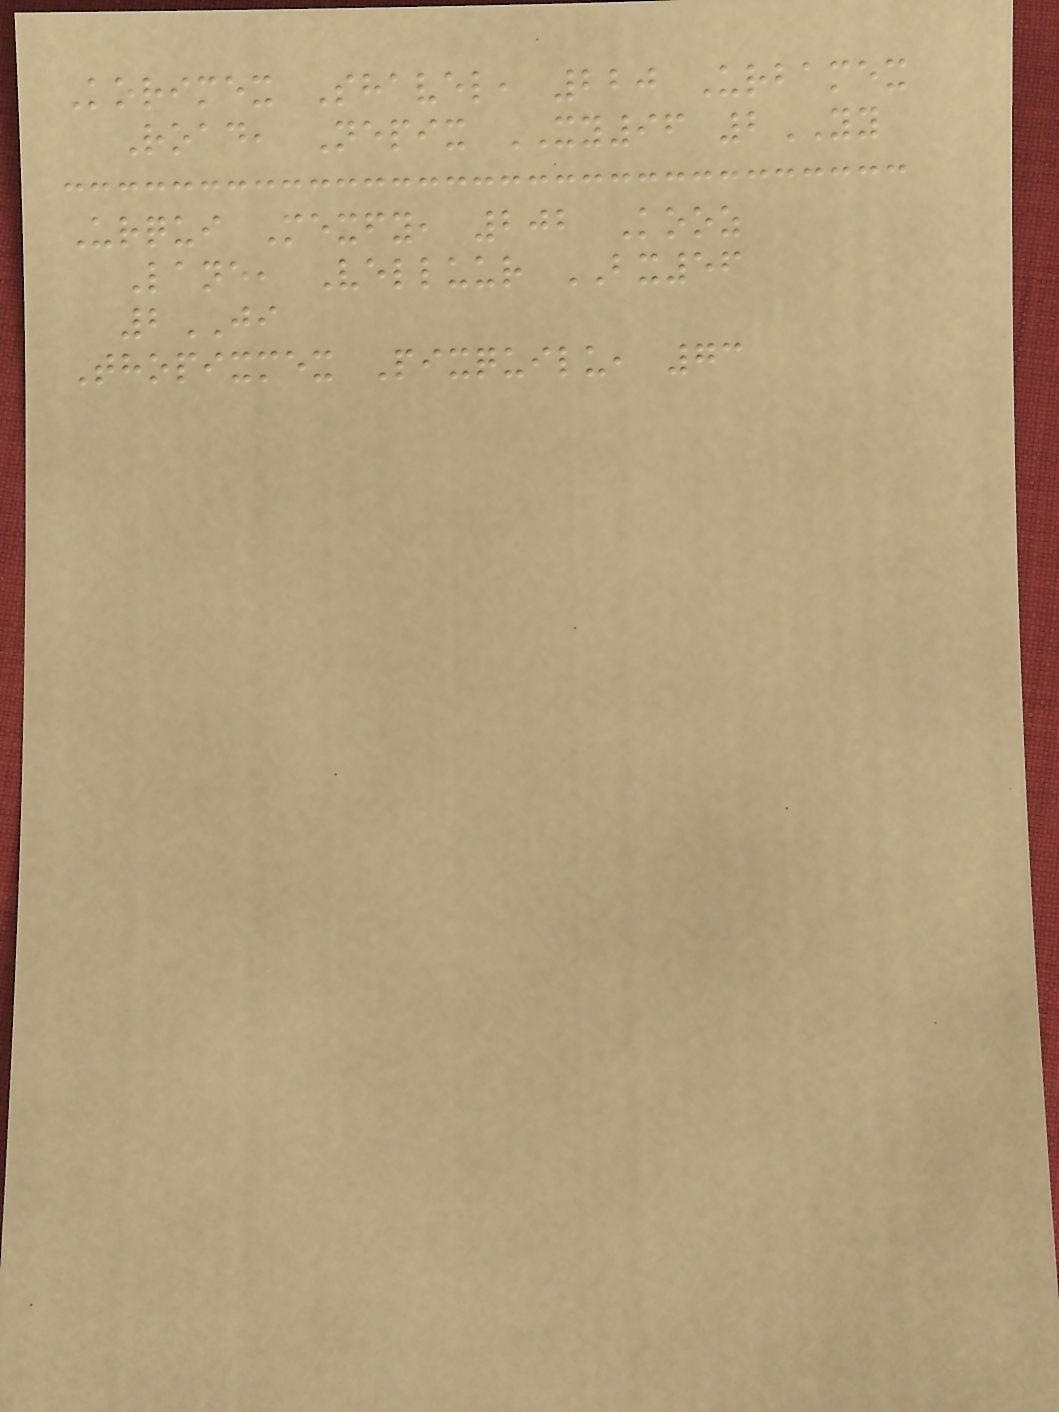Korimex Shavel, 220 Urbamex
Road, Nepix XY96 2YY
Urqui Mexfy, 202 Kooz
Lane, Velluur BX56
2JI
Thopixmex Pixquilu, 73
